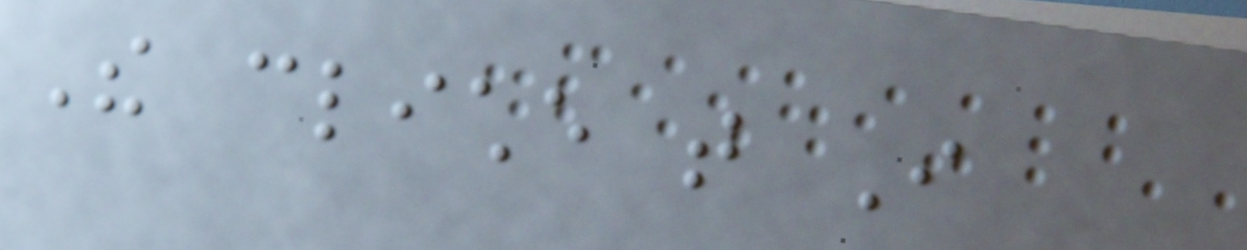The cliche that I
